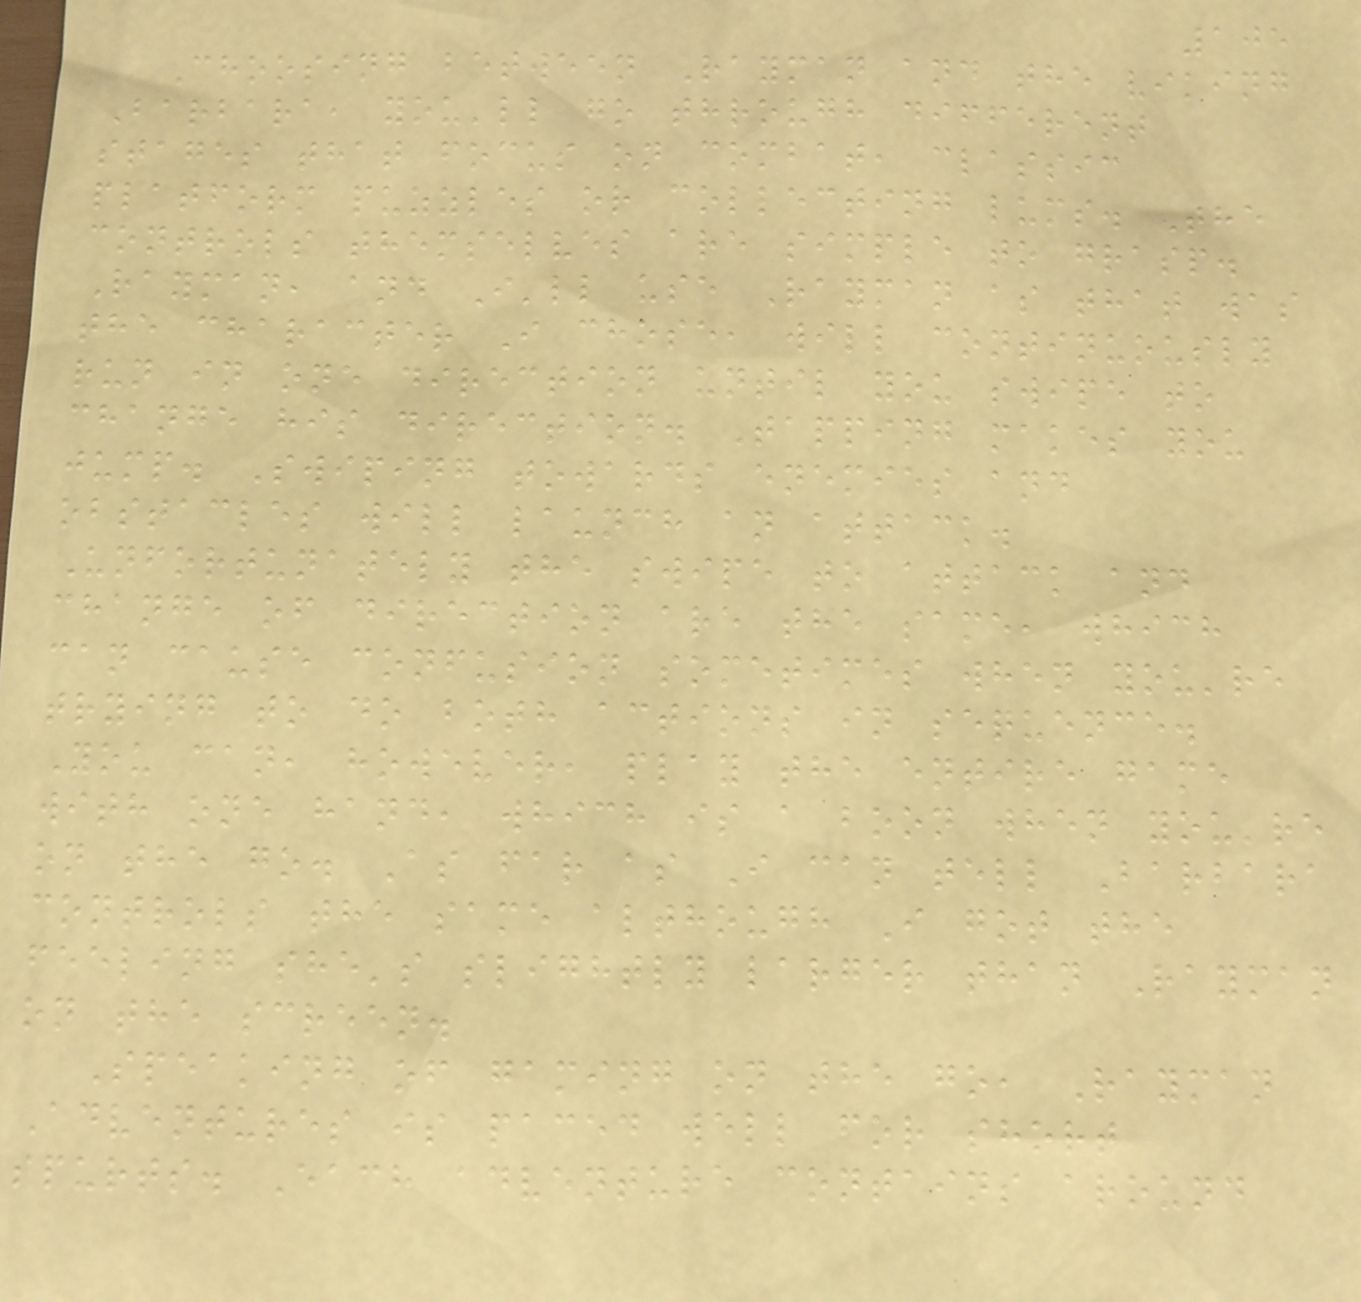105
Choosing between Rayman and the viking
Barbara, you'll go through different
stages that focus on combat, classic
platform puzzles or collecting lums. The
controls themselves are simple to grasp.
Rayman, and I'll use Rayman as that was
the character I chose, will continuously
run in one direction until you swipe to
change his direction. Tapping makes you
jump. Swiping towards enemies and
obstacles will launch an attack.
Unfortunately the swipe to attack and
change of direction are the same, which
can cause confusion sometimes when you're
trying to do both actions in sequence.
You can, however, play the entire game
with one hand, which is a boon when you're
on the go. As far as I can tell Barbara
controls the same although I got the
feeling she's slightly larger than Rayman
on the screen.
Speaking of gaming on the go, Rayman
Adventures is paced well for short
spurts. Each adventure contains around
